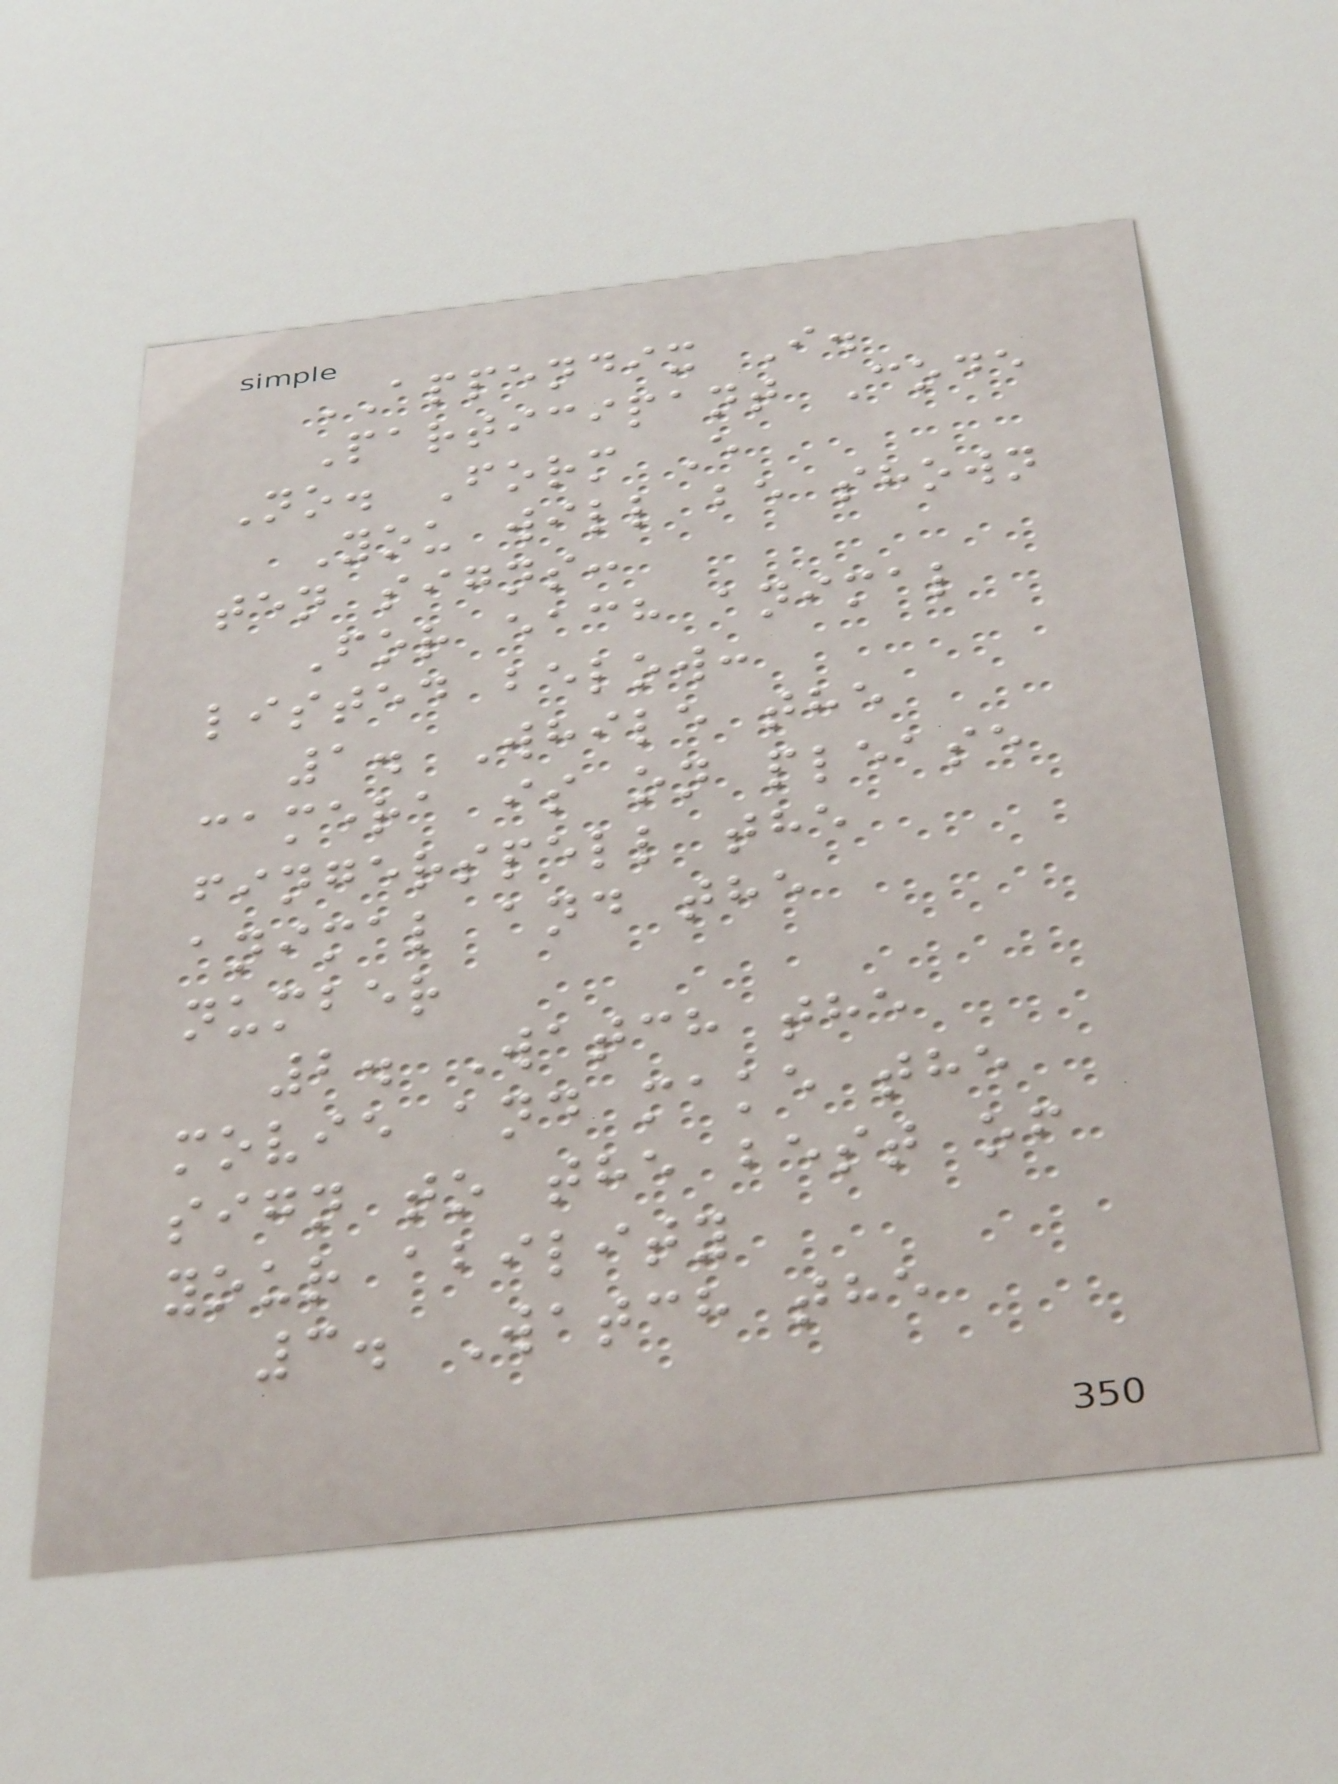APPENDIX I.
Participant Code
No. Form E
You will be shown
ten signs:
For each animal
listed below:
1. While the
camera is on please
fingerspell the
animal and the
number
2. Watch the
movie and make the
sign to the best of
your ability
3. Watch the
